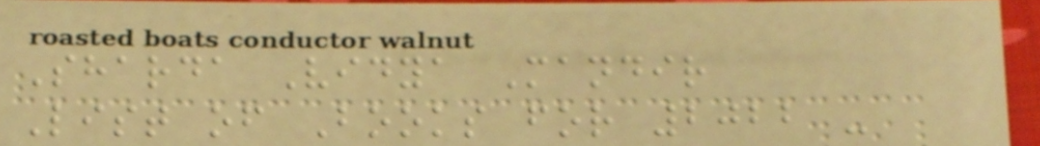Sharda Vidya Mandir
List of Books for 2022 -
